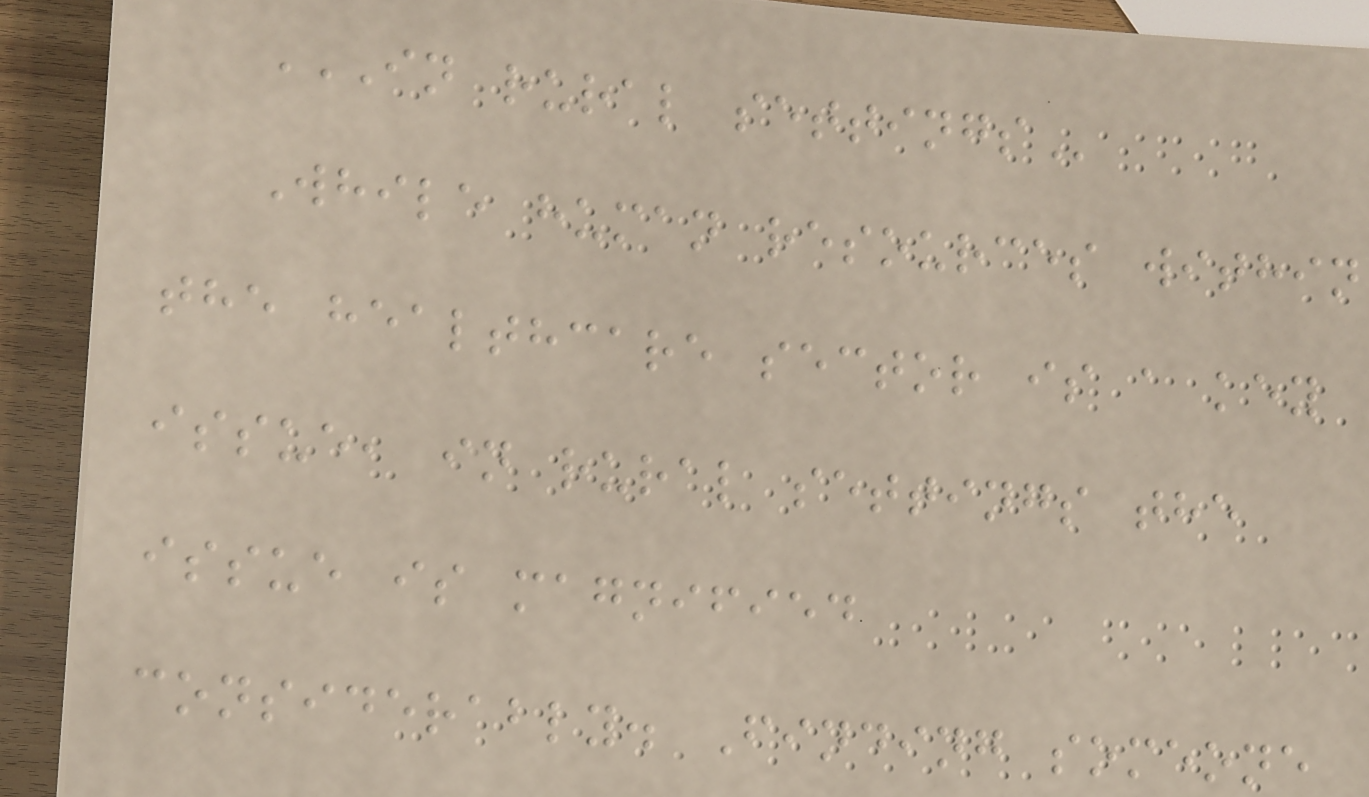IN RURAL SETTINGS
While human resources within
the healthcare sector is a key
issue, in rural settings the
issue is magnified
considerably. Finding someone
